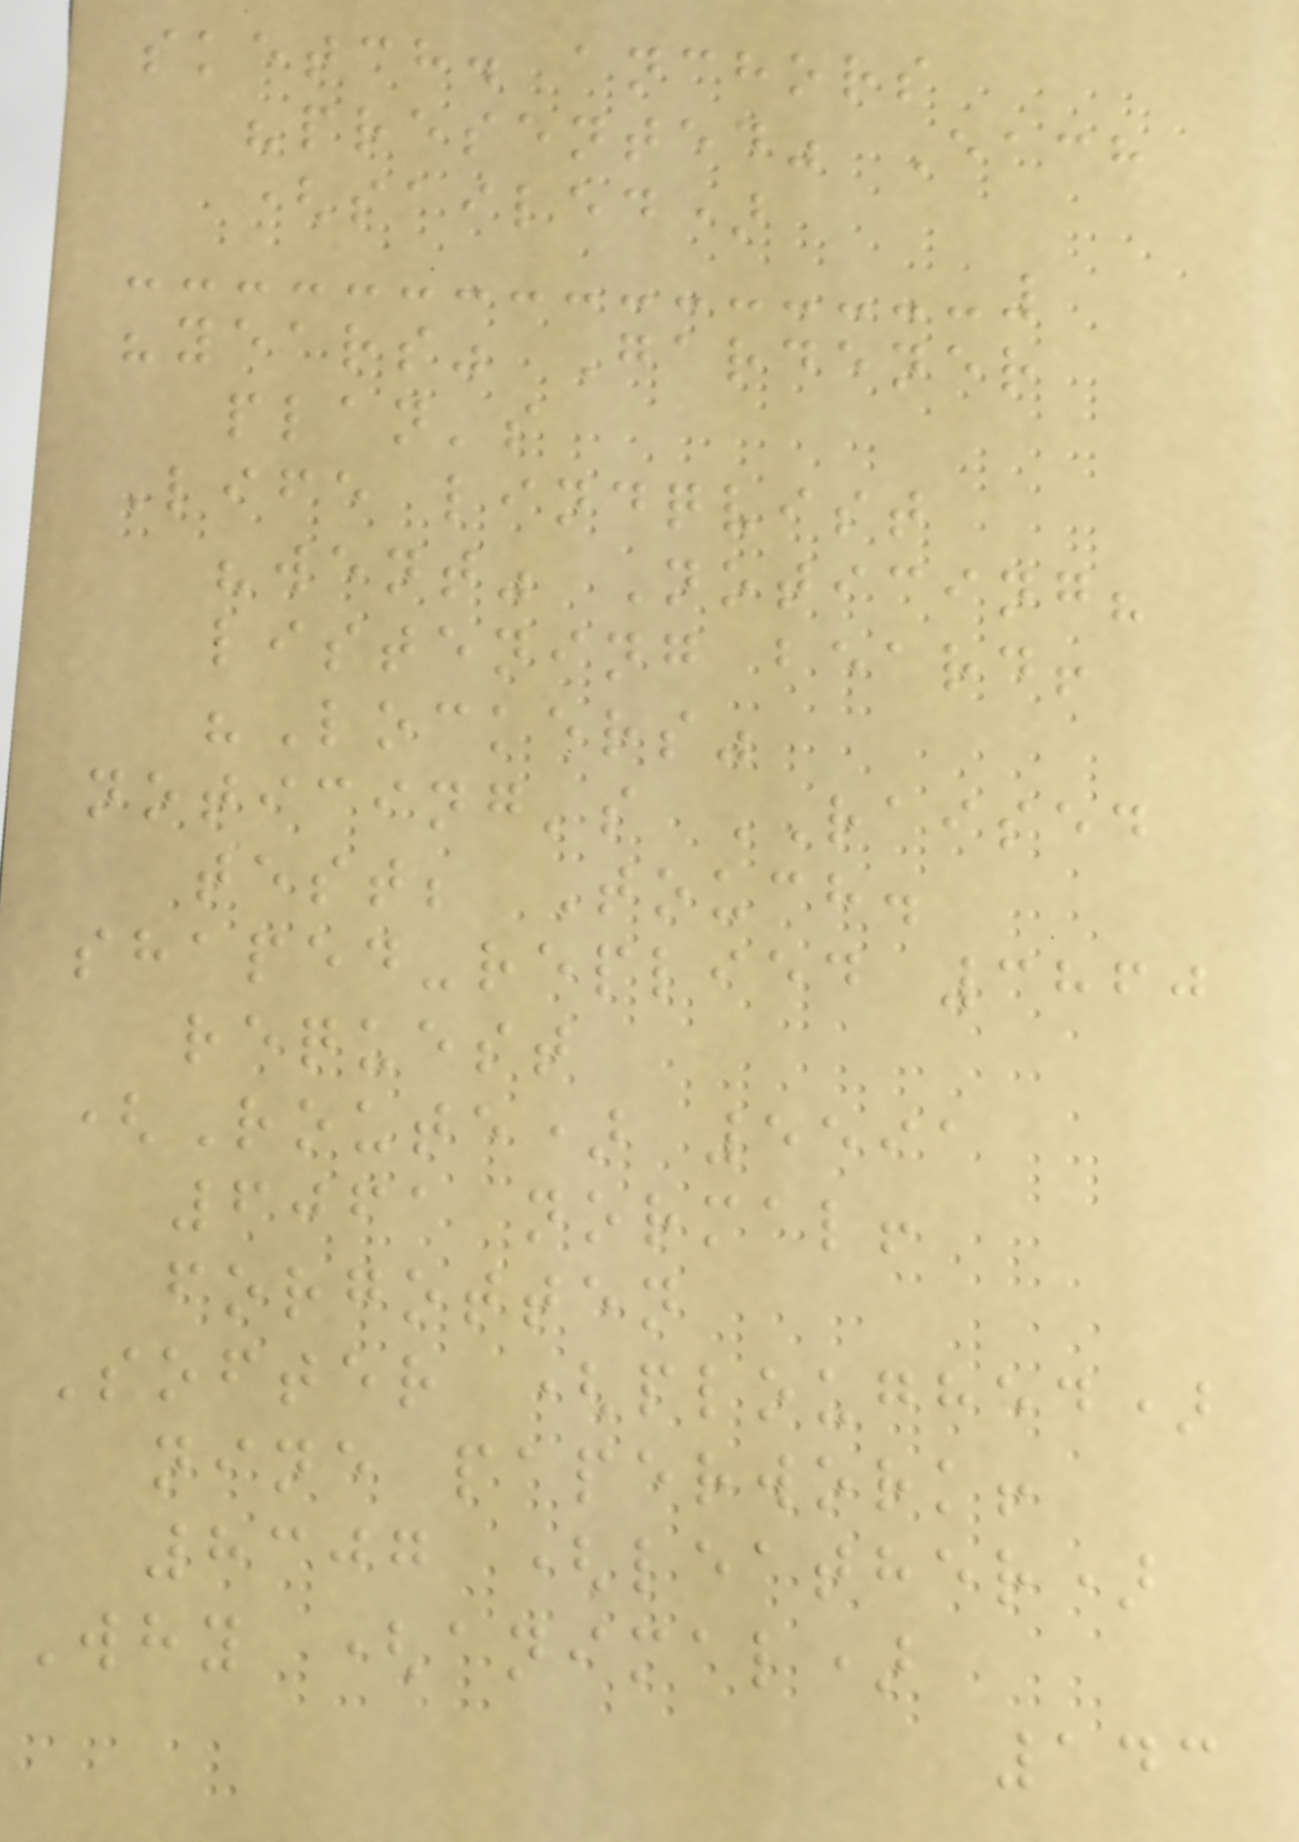sketch. anchors
"presented" Each
(sailed)
"years" Gardener
plan's
Life lindqvist
"went" Noticing?
listening beard!
"Lockers"
noticing's RAISED
test; Touch.
shaped-replied 3860
request
(Route) 5591
6061 normal!
forgotten
Softer (ploughed)
nine paperwork!
8307 (leather)
Why (animal)
143
